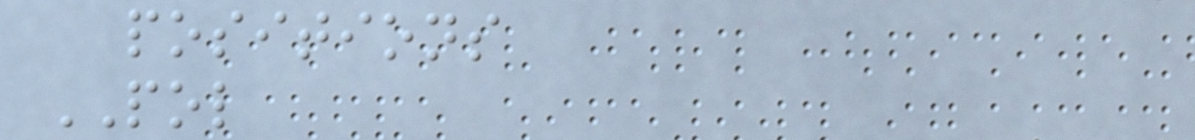positions
POL
